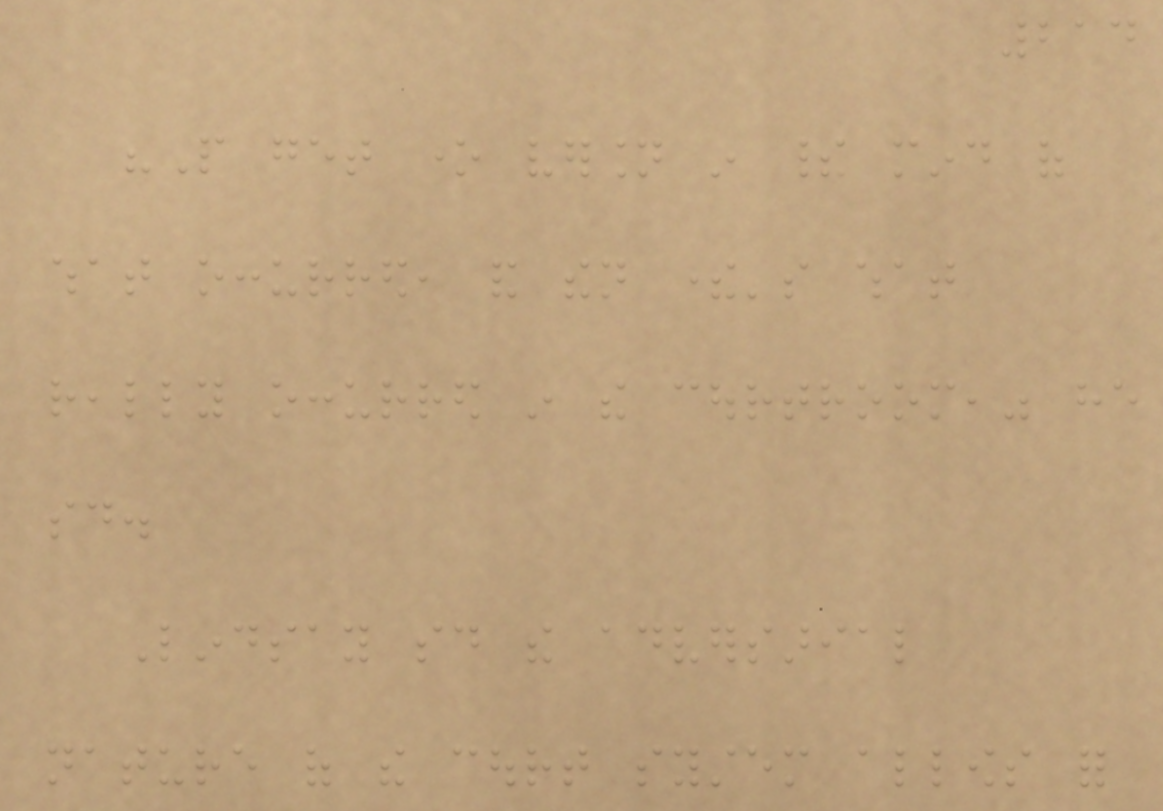214
"People get one version in their mind of
what occurred, and then there's what
really occurred in the courtroom," he
said.
Lindsay said the adversarial
nature of the court system allows for
